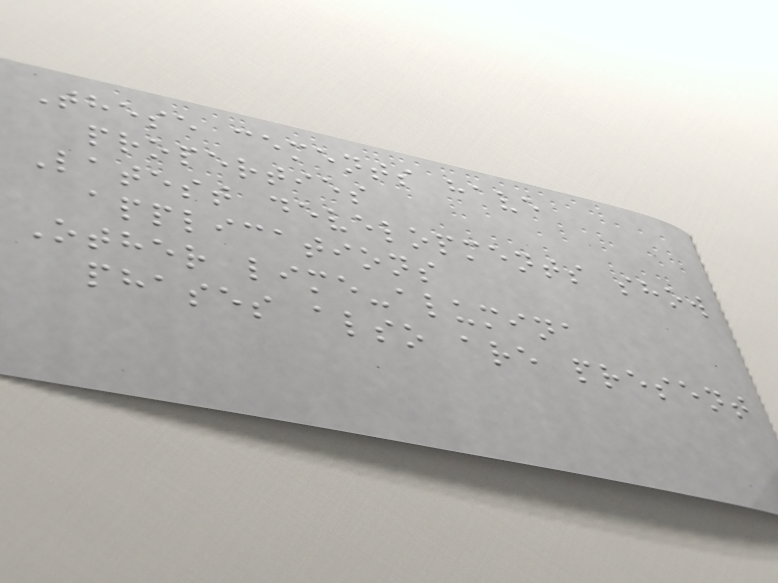These cements have
properties
Latest developments show
applications
Other lime-alumina
phases also are present
